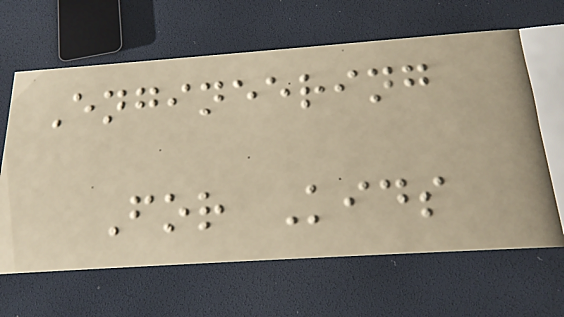Engineering
For Kids
